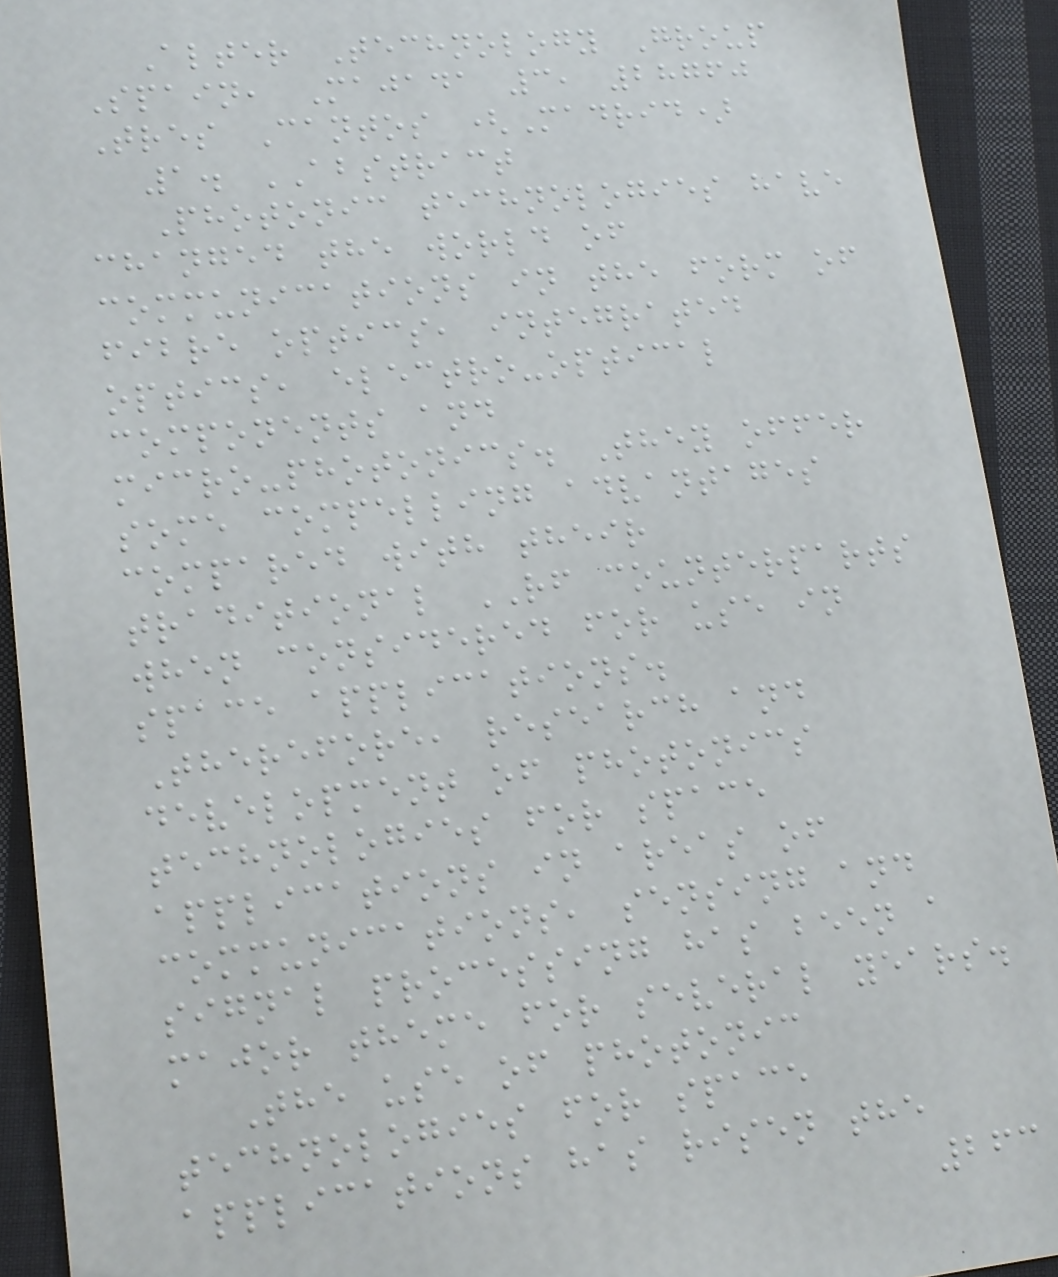Alter Technology Group
Spain, Majada 3, 28760
Tres Cantos (Madrid)
1. ABSTRACT
Photonic technologies have
changed the world of
communications in the form of
fibre optics, integrated
optics, electro-optical
components and
micro-photonics. They offer
some compelling advantages
compared with their
traditional RF counterparts
when considered for use in
space applications.
Therefore, research and
development of photonics
technologies for space
applications in areas of
communications, sensing and
signal processing has been a
major theme for several years.
The use of photonic
technologies for space
applications has risen the
263
